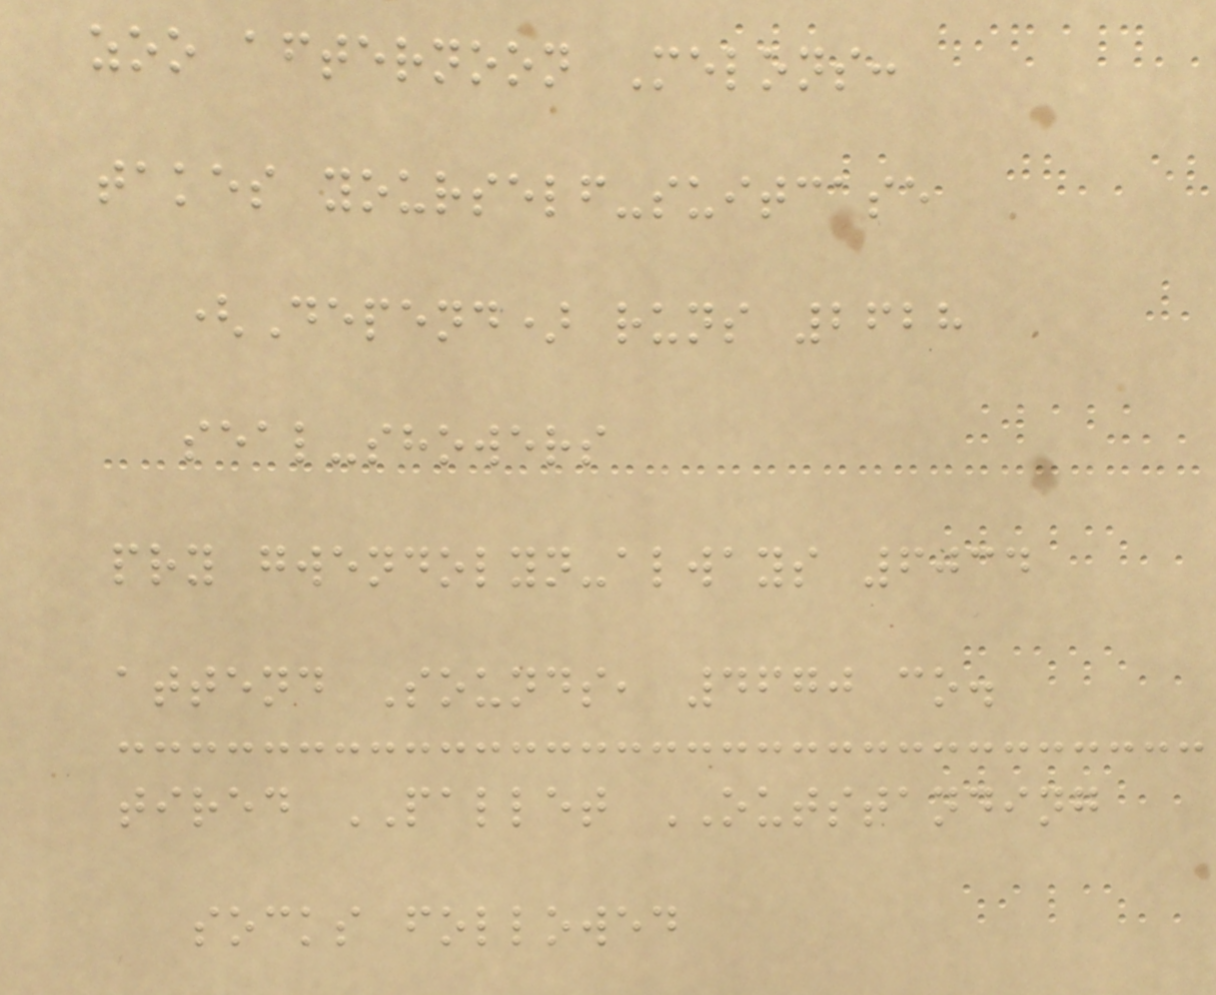zoo afternoon Melons:
takes yourself-suitcase
(Depend) runs 2628
seal-showers
pry gwendolyn-always 6034
attend Sounds, 4670 co.
tired PALLET OUTSTANDING
socks followed
